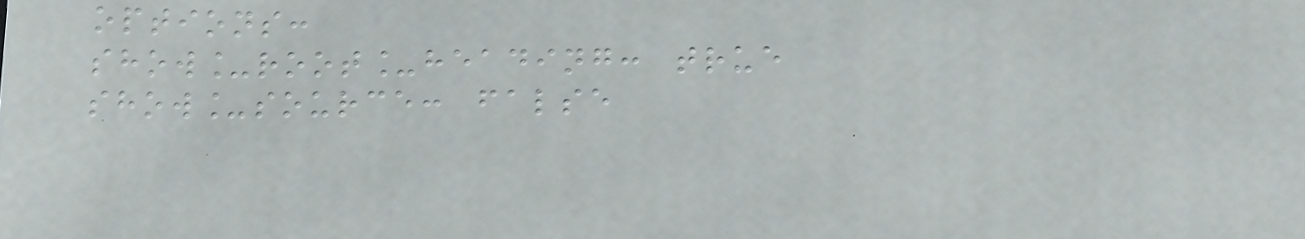options:
show_root_heading: true
show_source: false
